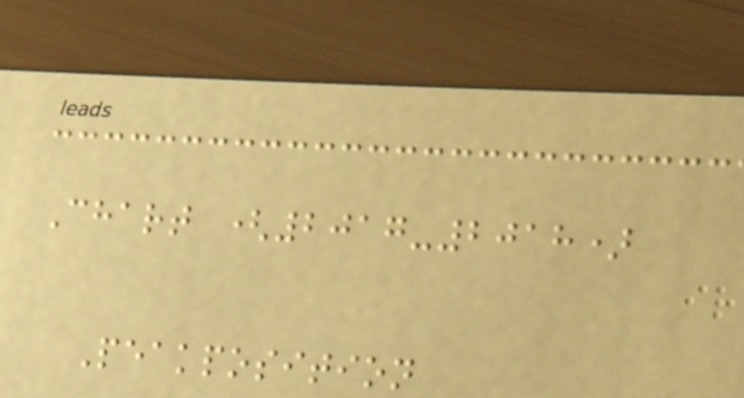Chart (2017-2018)
Peakposition
